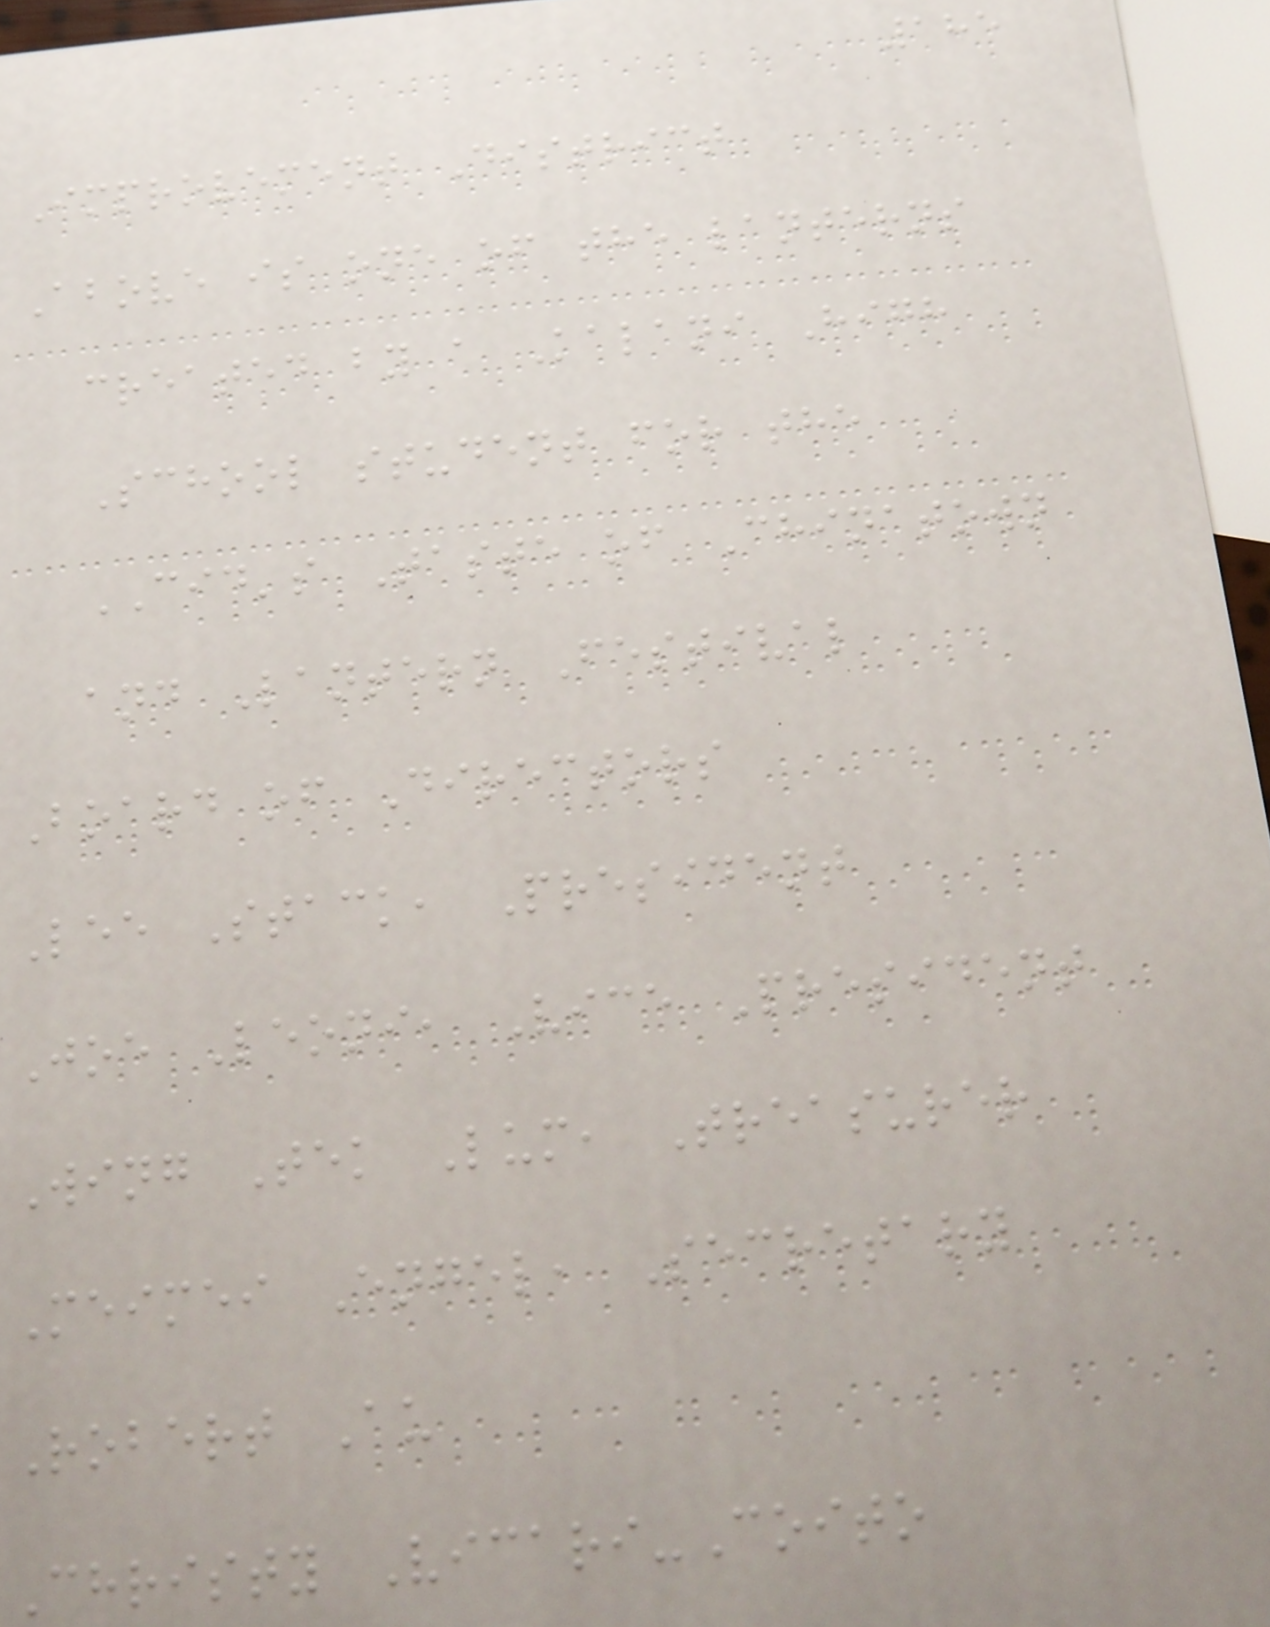185
Improvement District
Above is one of the lanterns
created by a Kalani High
School student for the
CID's Taste of Chinatown
and Lantern Festival
Board of Directors
Lee Stack, President
Joe Leoni, Vice President
Wing Tek Lum, Treasurer
Meimei Engel, Secretary
Robert Au
Christy Vicari-Coito
